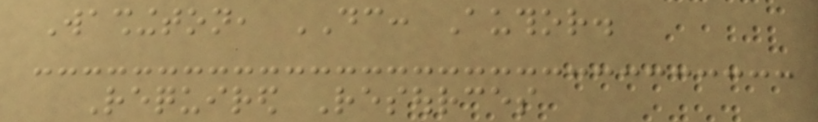Washington, DC: Author.
Required Resources
